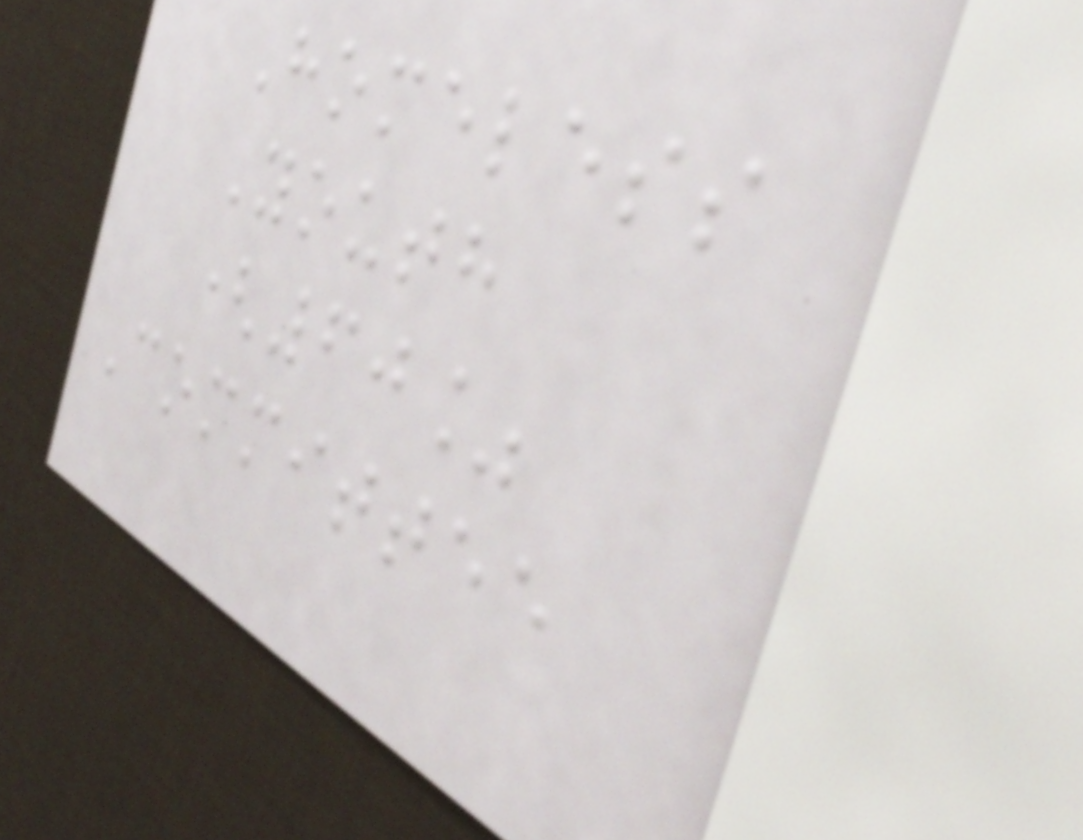Homeless
Youth
(60%
Committee
